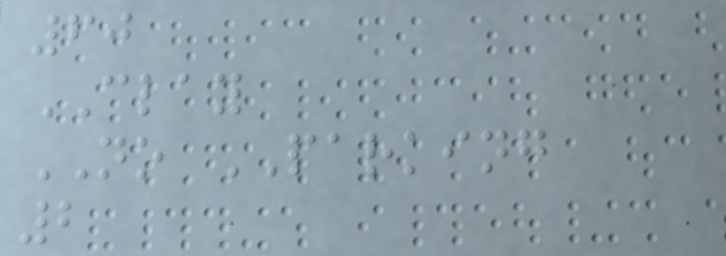60
CLAY
NO PARKING
2
